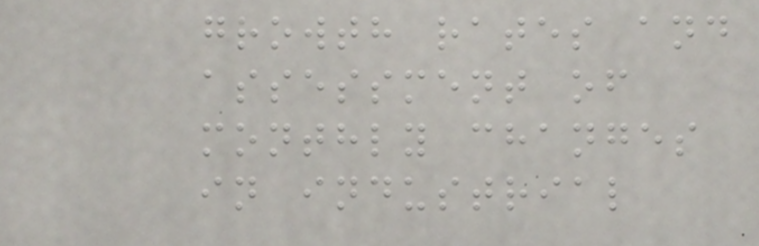growth rates and
assessment of
monthly changes
in industrial
